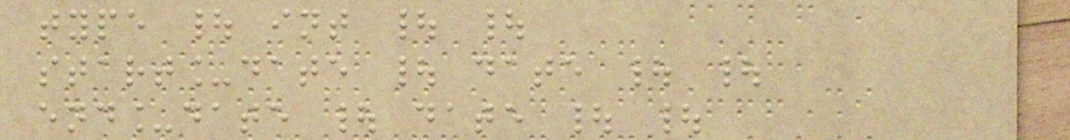type | int | |
start_date | date | |
end_date | date | |
